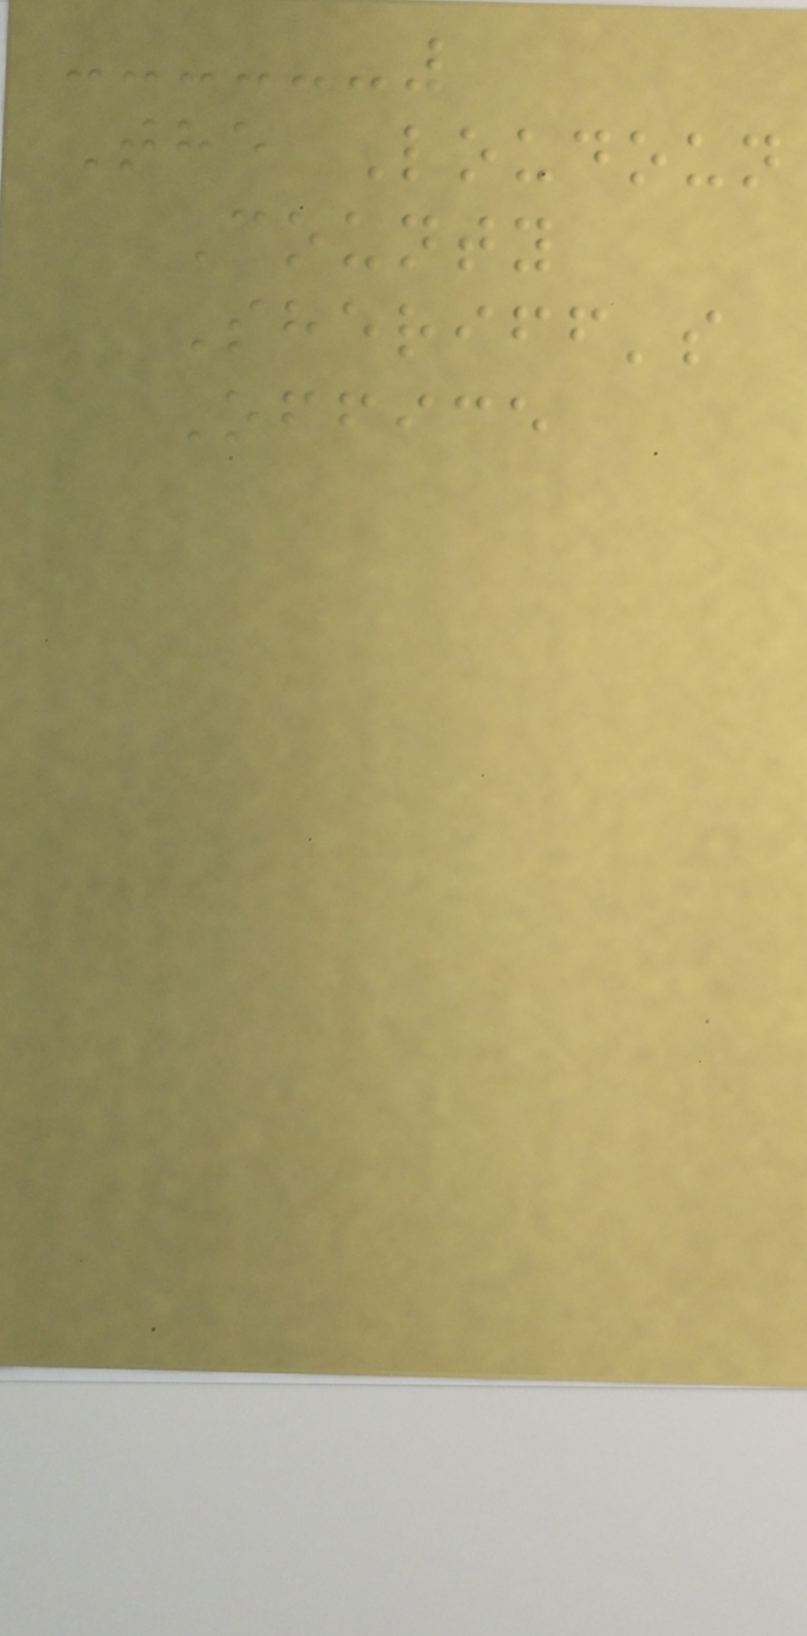The Loudoun
County
Sheriff's
Office
